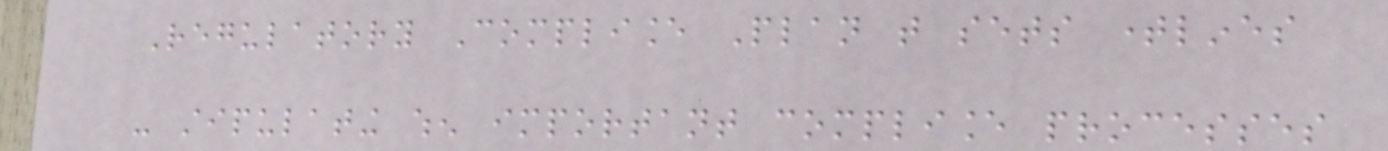Regulatory Compliance Plan that sets timelines
- stipulating when important compliance processes
